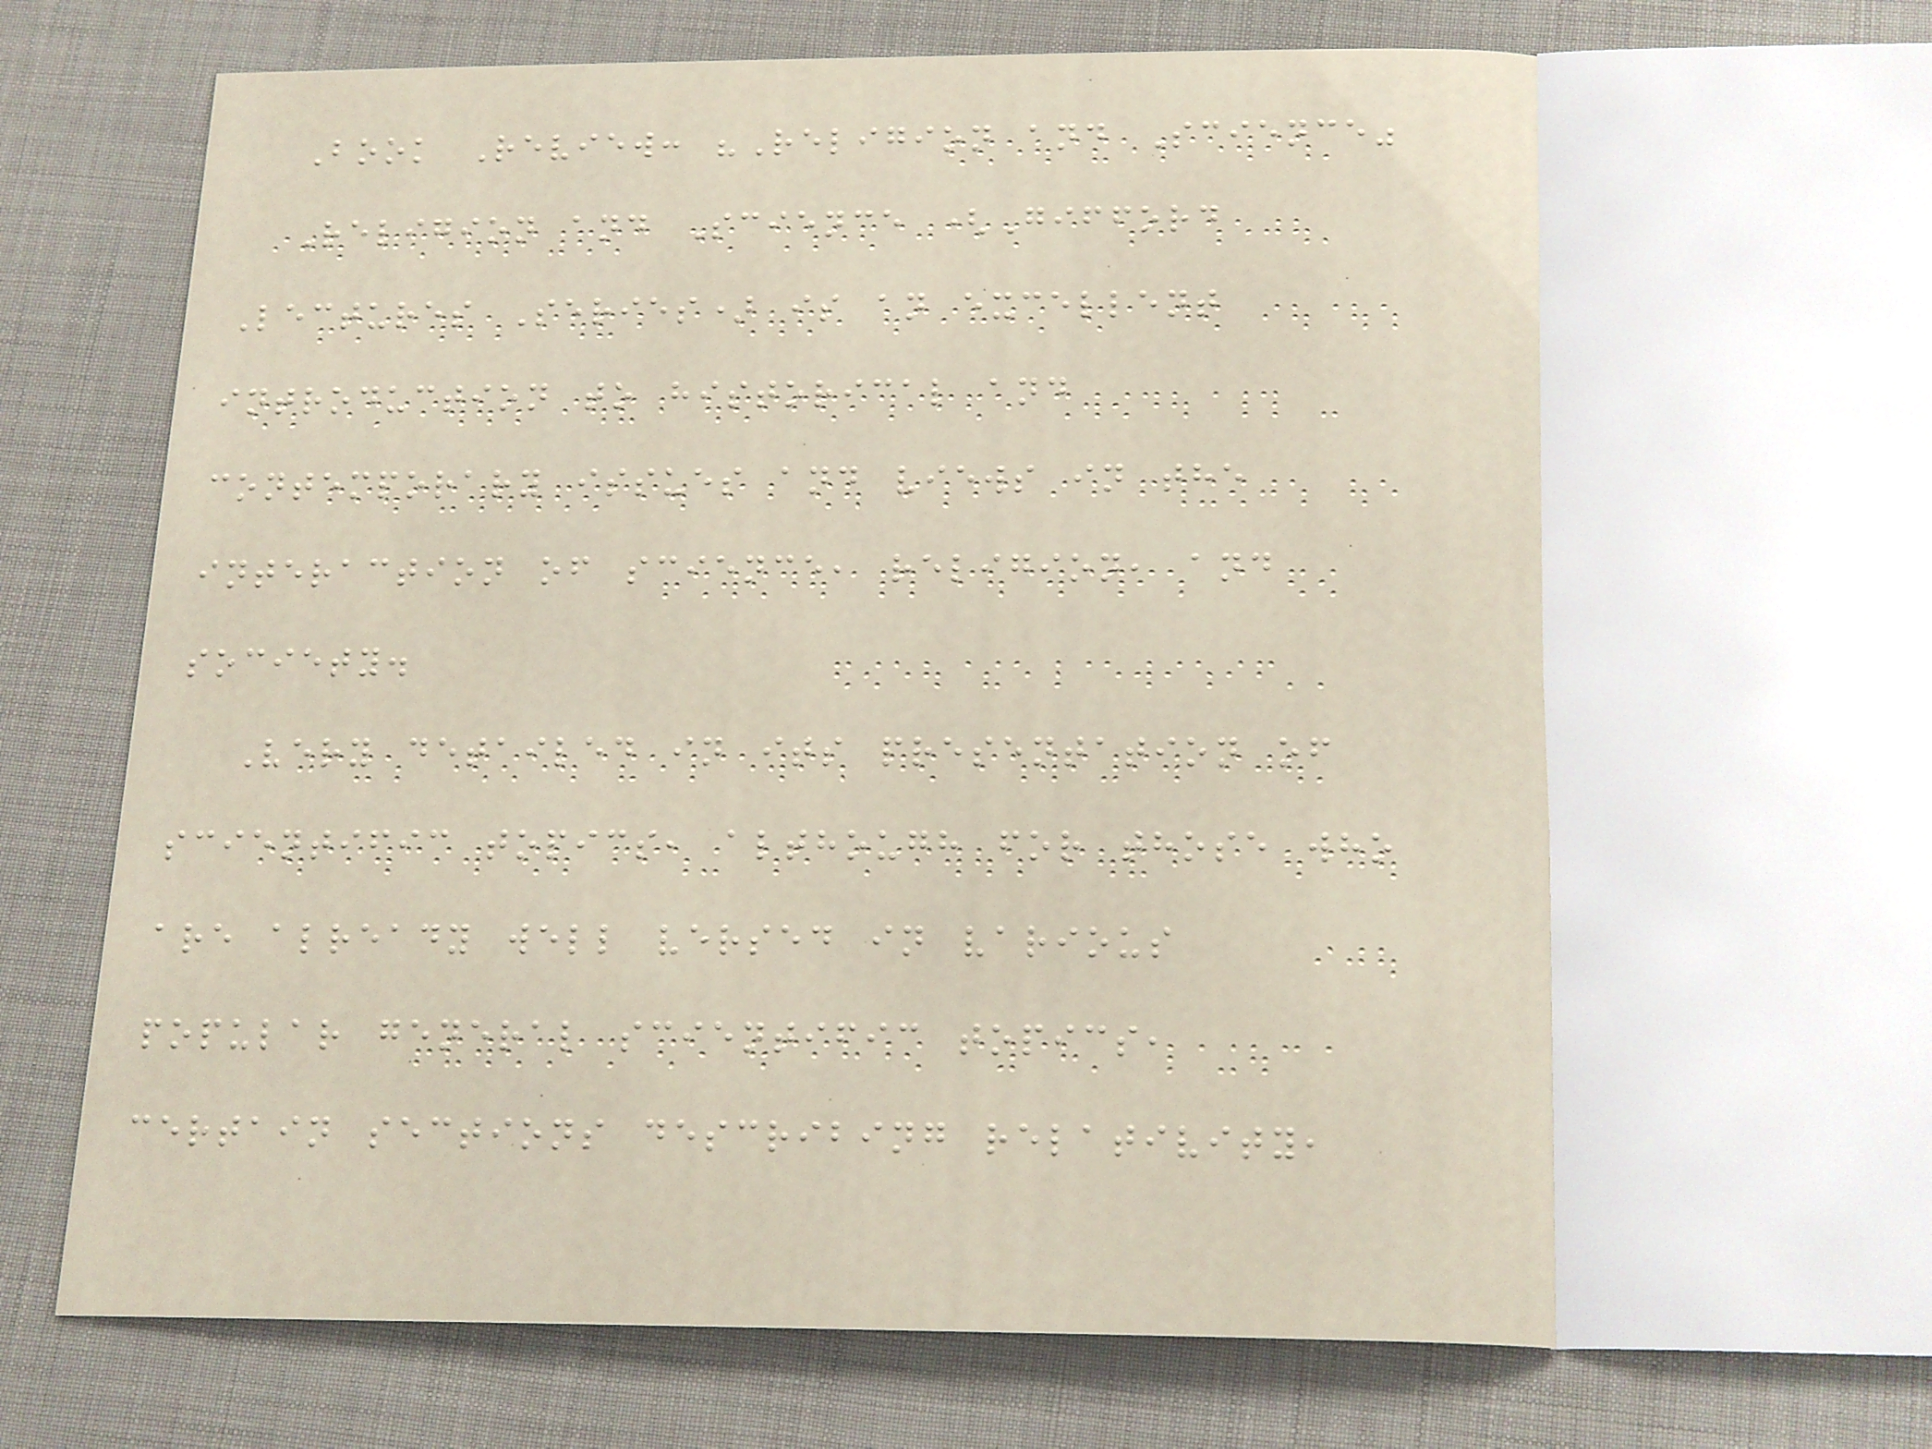Book Review: "Religion and Science"
Religion and Science (Gifford
Lectures Series) is an excellent
introduction to historical and
contemporary issues and views in the
interaction of science, religion, and
society.
Very detailed in its presentation of
scientific topics, although for those who
are already well versed in various
popular general scientific topics,
certain sections describing relativity,
